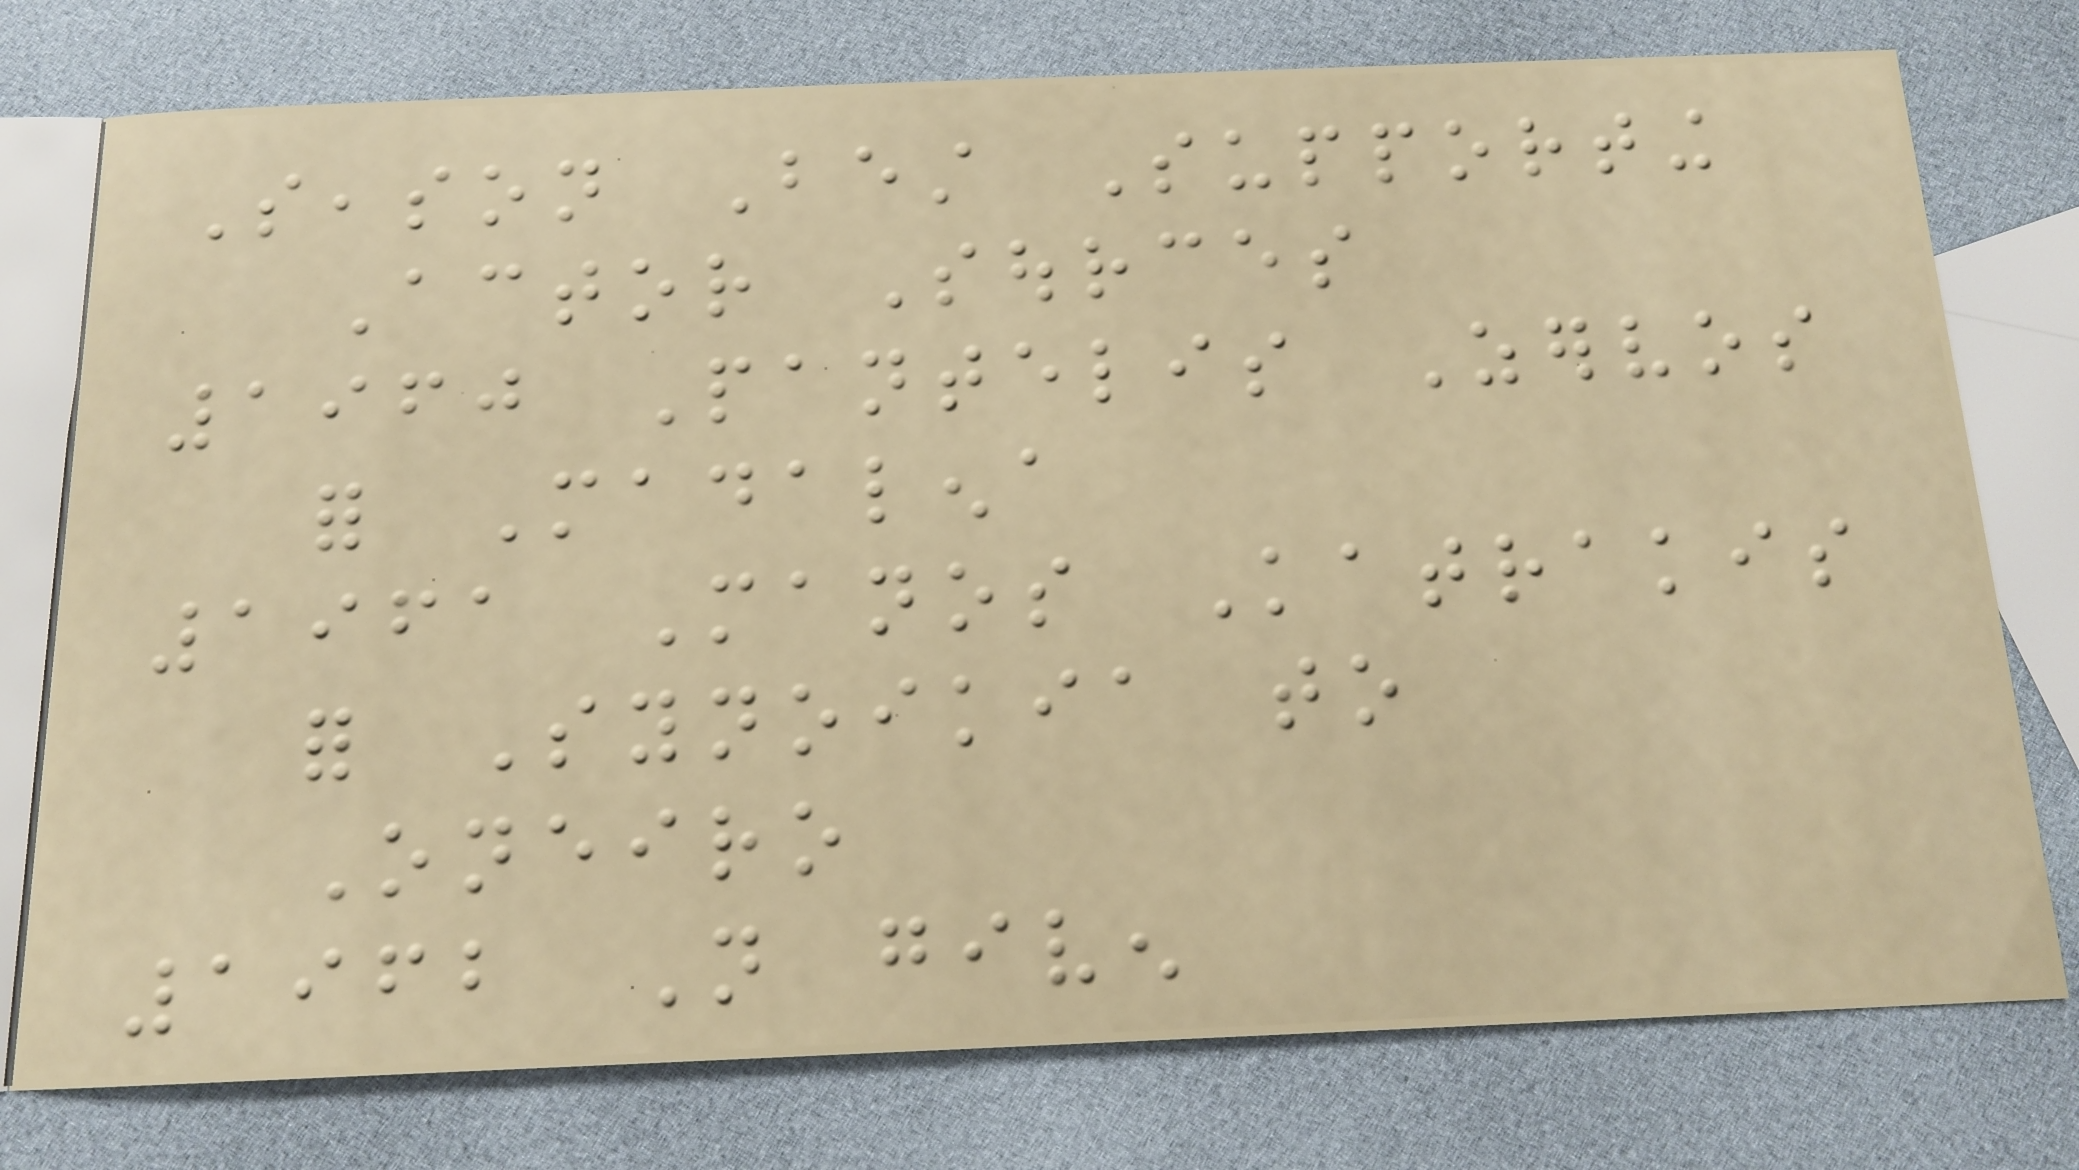Season Best Supporting
Actor Sources
1960 Pantelis Zervos
for Madalena
1961 Manos Katrakis
for Synoikia to
Oneiro
1962 Not given
